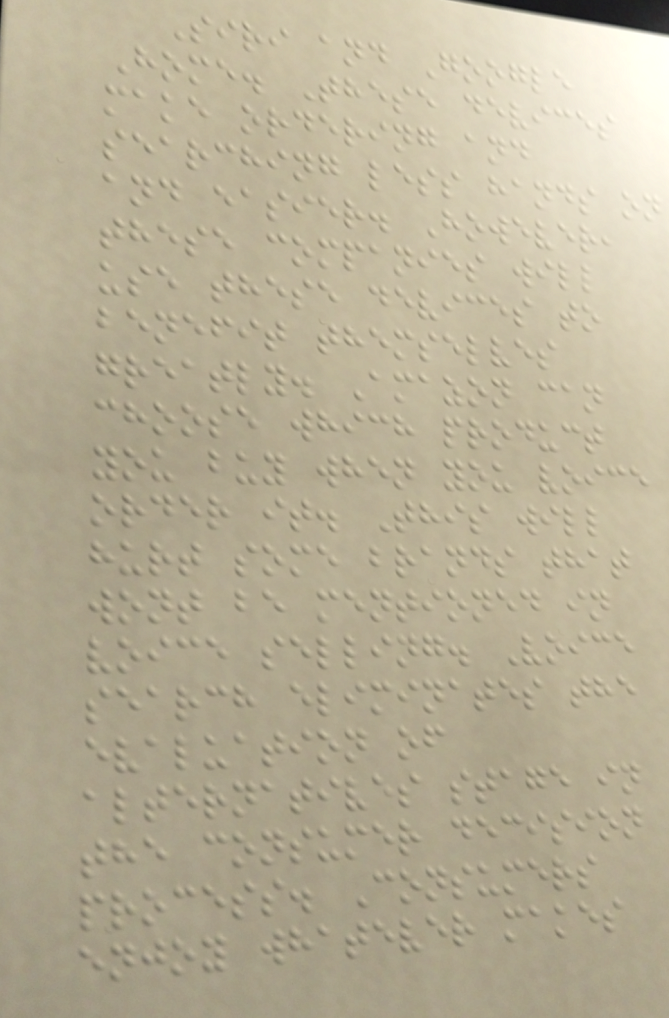Siri and Google
Home. These devices
make ordering and
searching less hands on
and easier. However,
these companies will
use these devices to
benefit themselves
greatly. Amazon can
choose which product
you buy when you voice
order it. This will
hurt some brands that
wont be mentioned in
voice selling. Voice
search eliminates the
evaluation of
alternatives stage in
the consumer decision
process. Consumers
enjoy whatever makes
